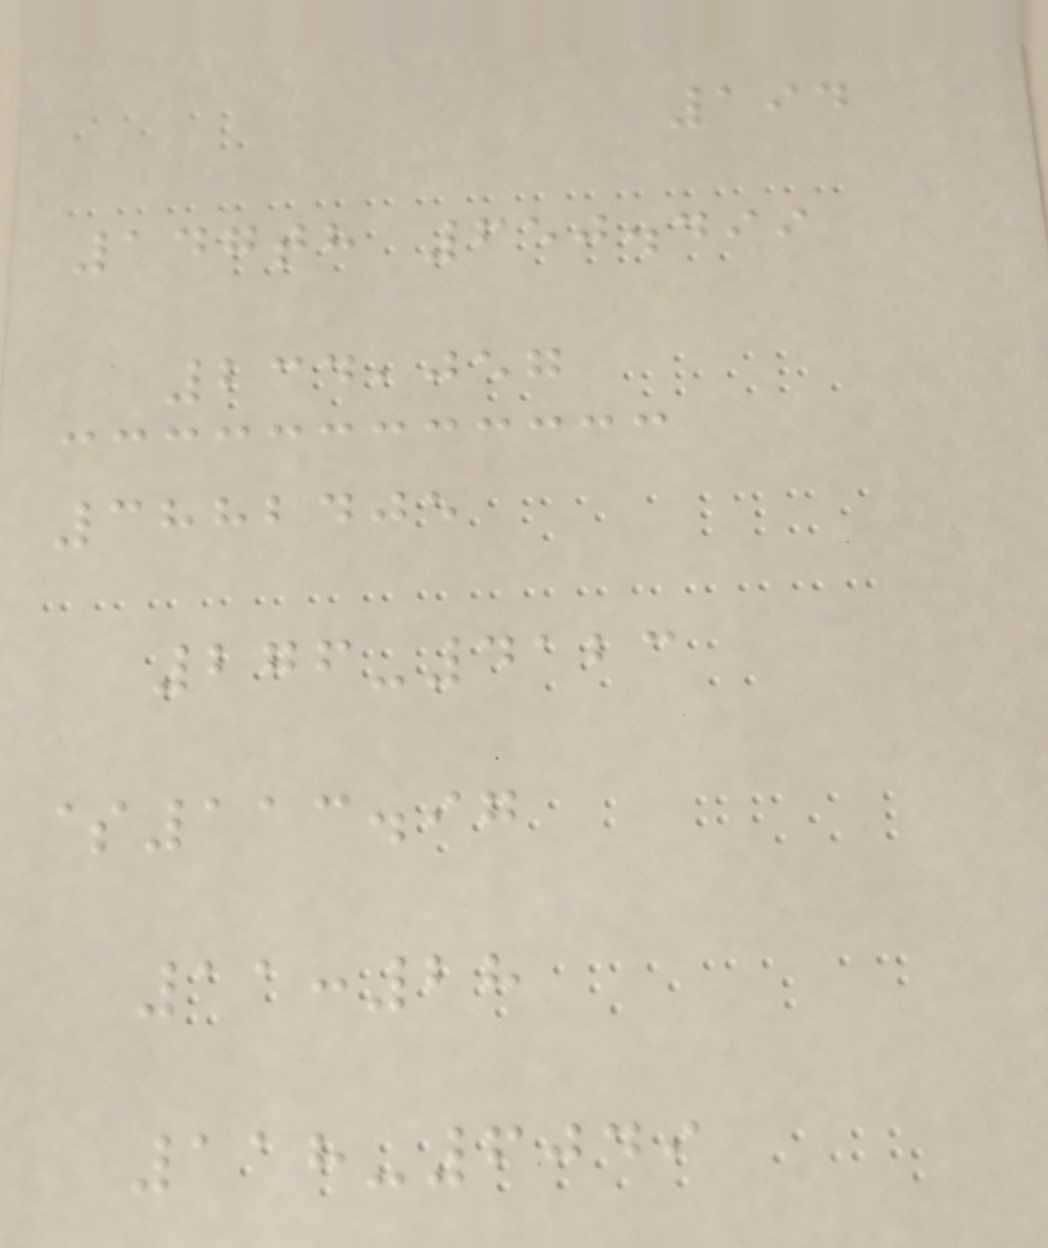194
147th 650.499
234,057
3882405
276-4123
$113.97
11:28
118-6049
